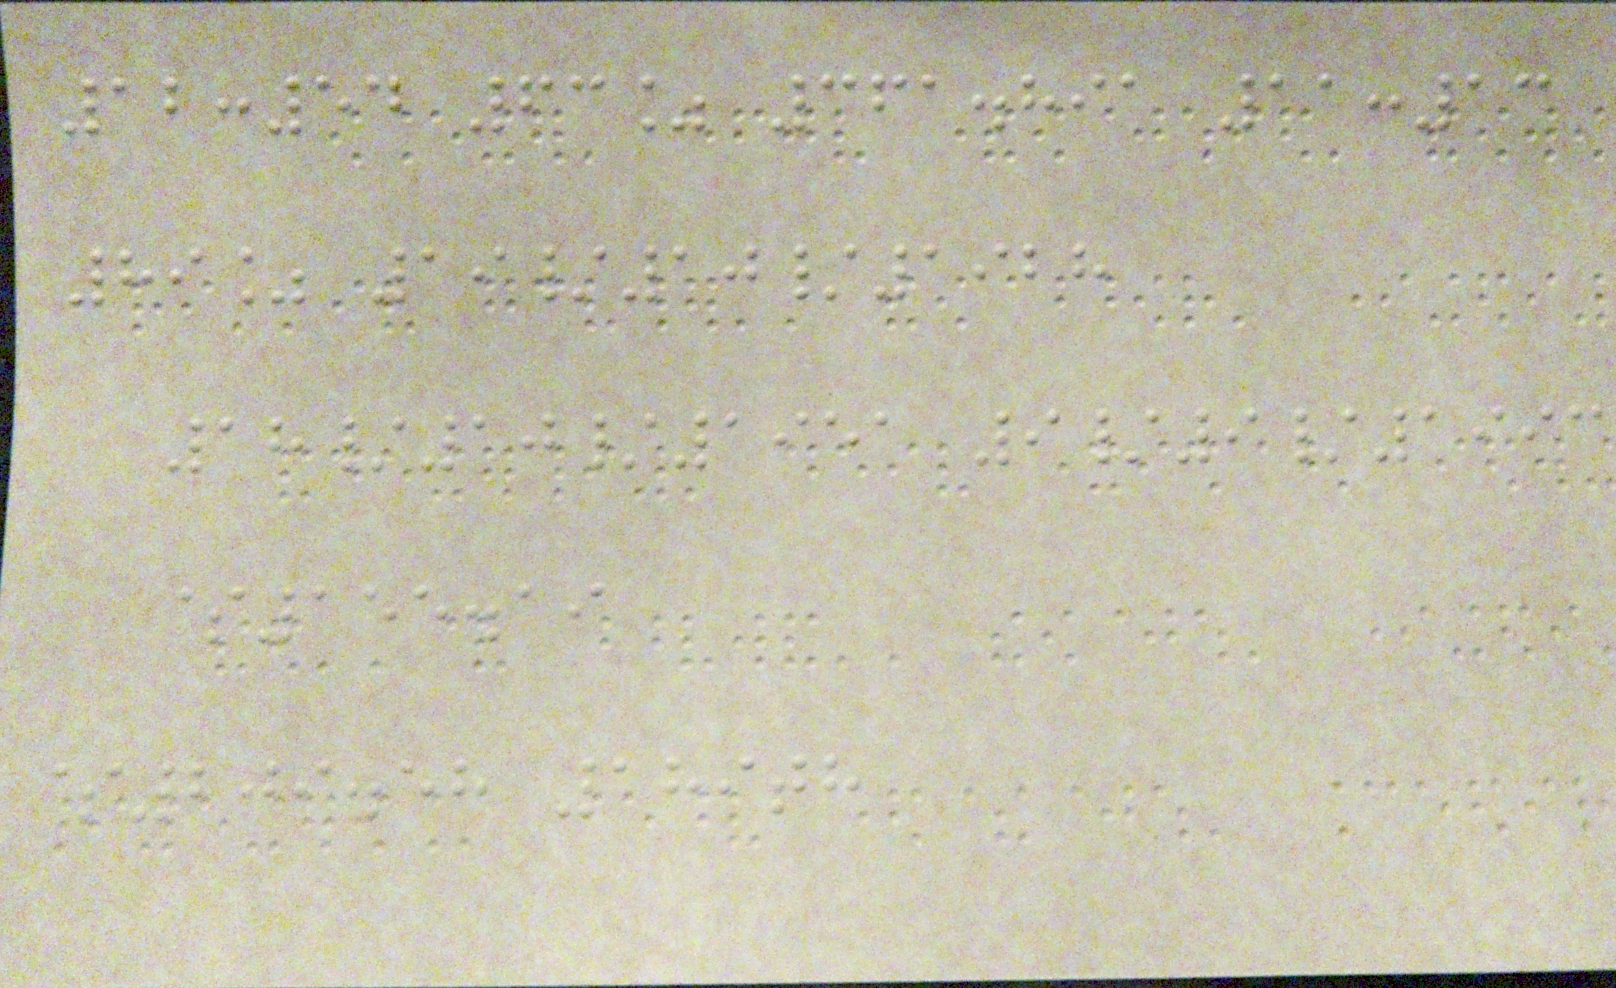12:54 63% 361.891 11:13
89% 19/10/1928
18/10/1951 9/9/1993
$155.19
$209.58 189th
